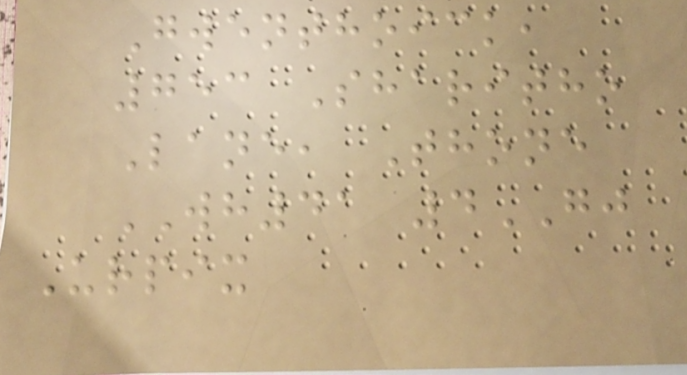Gwenthoick,
753 Sharitho
Lane, Thone
WH41 4GJ
Urpix
